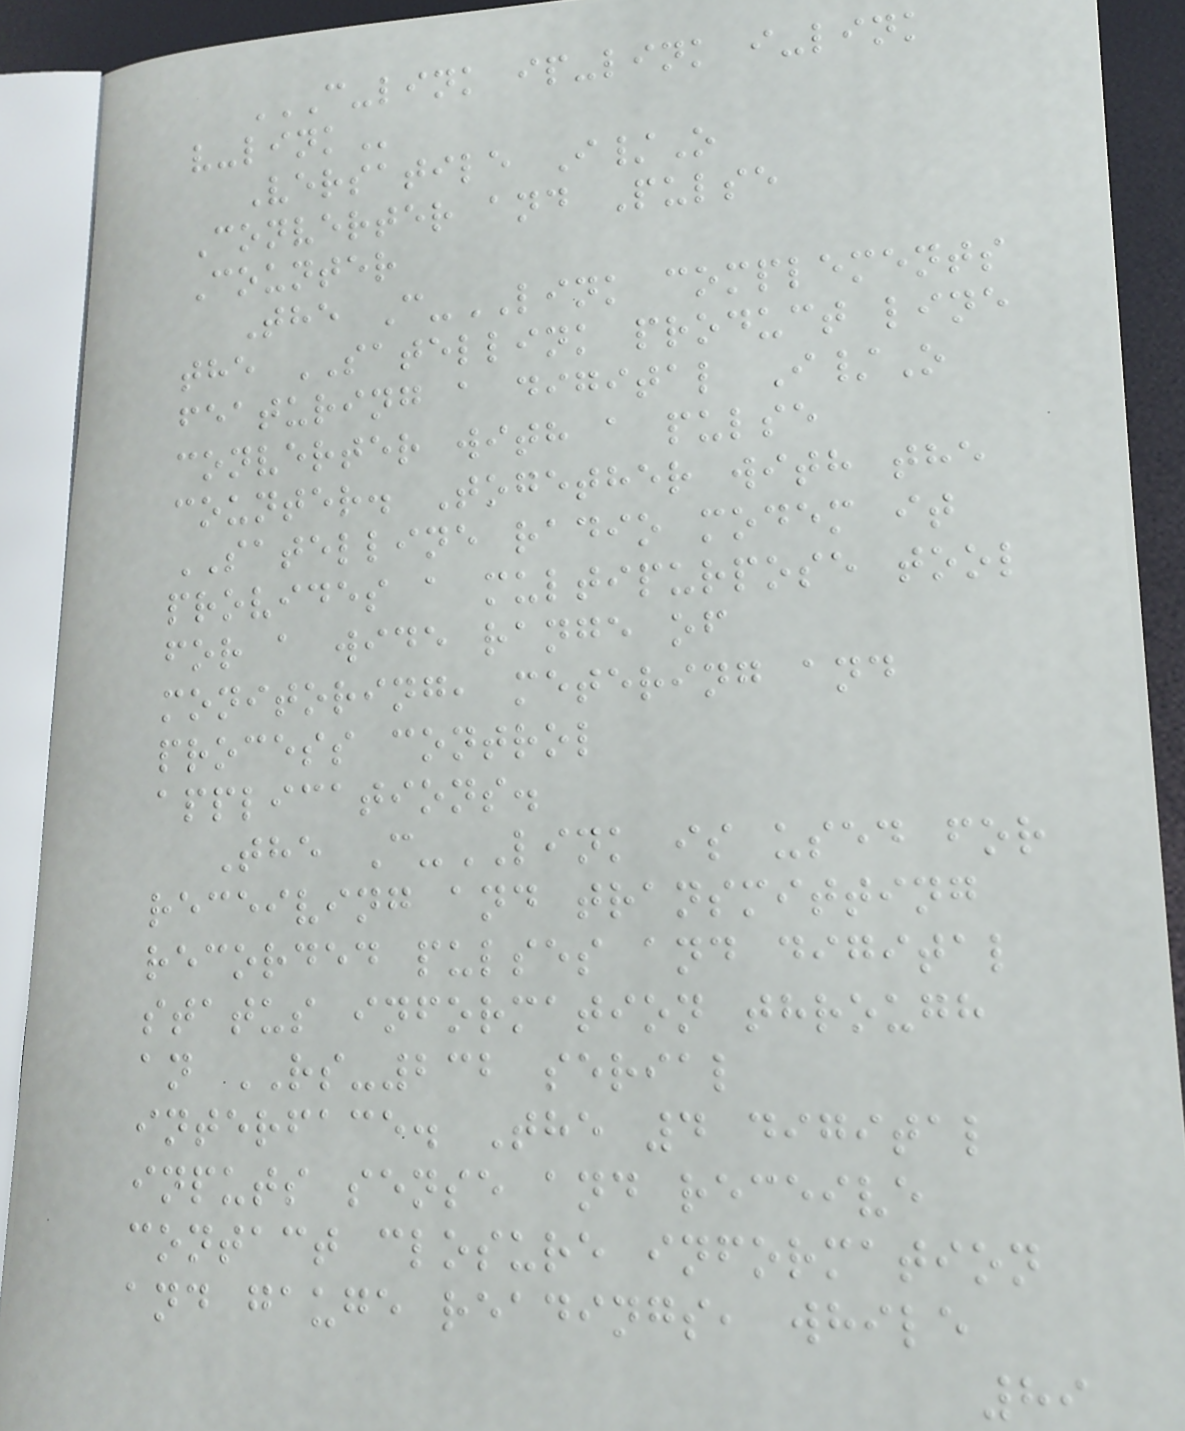C-LINK IP-LINK I-LINK
V-LINK
Versatile I/O
Converter and Pulse
Counter
The C-LINK complements
the SATELLINK product line
featuring a digital I/O
converter with a pulse
counter. Together with the
SATELLINE radio modem it
provides a multipurpose tool
for a wide range of
monitoring, metering and
process control
applications.
The C-LINK is used for
receiving and transmitting
recorded pulses and digital
status information through
an RS-232 serial
interface. The 4 digital
inputs sense and receive
contact closure information
and gauge readings, while
89
